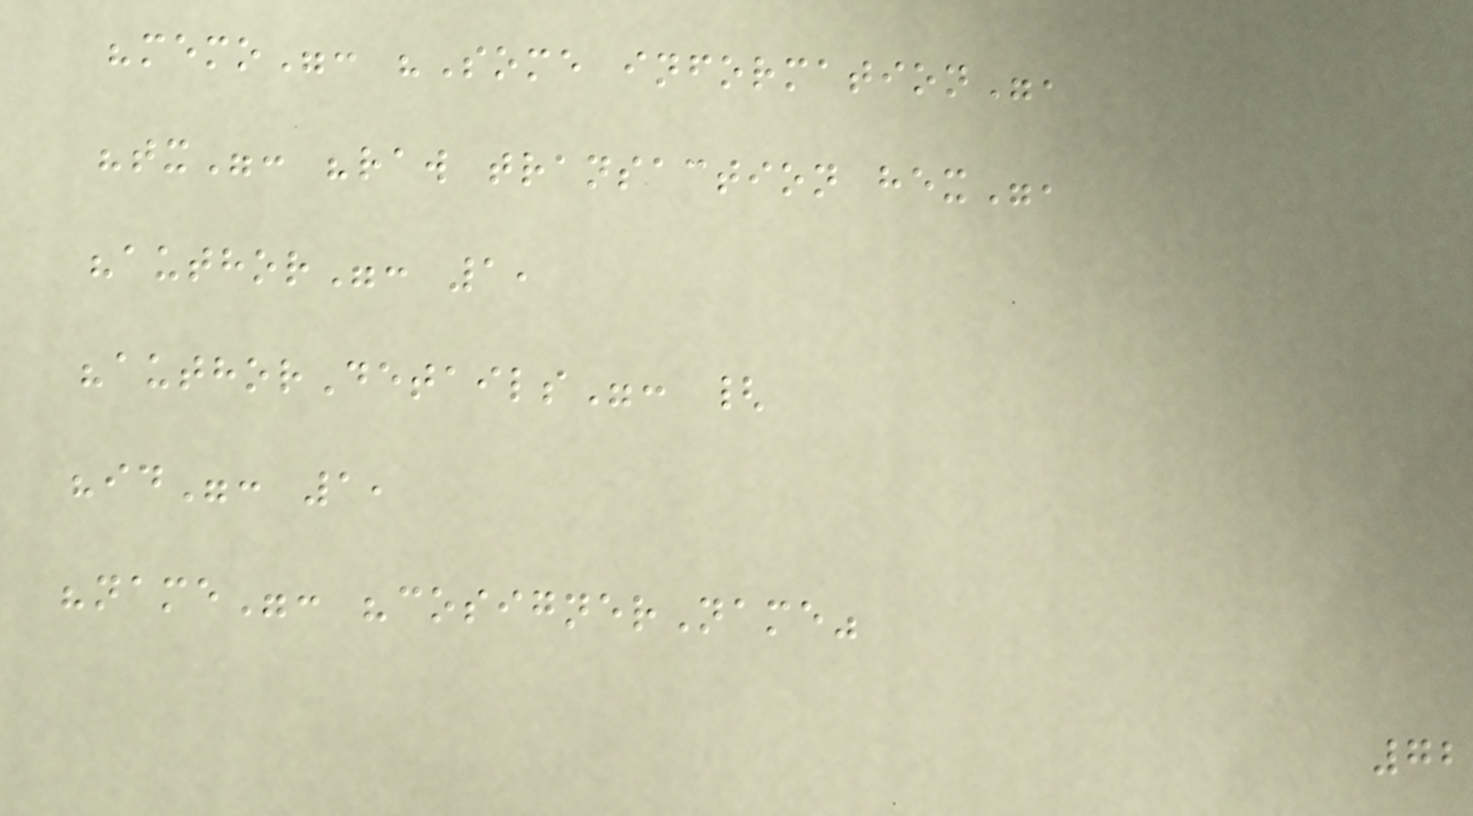"memo": "Some information",
"tx": "raw transaction hex",
"author": 1,
"authorDetails": {
"id": 1,
"name": "cosignerName"
72
